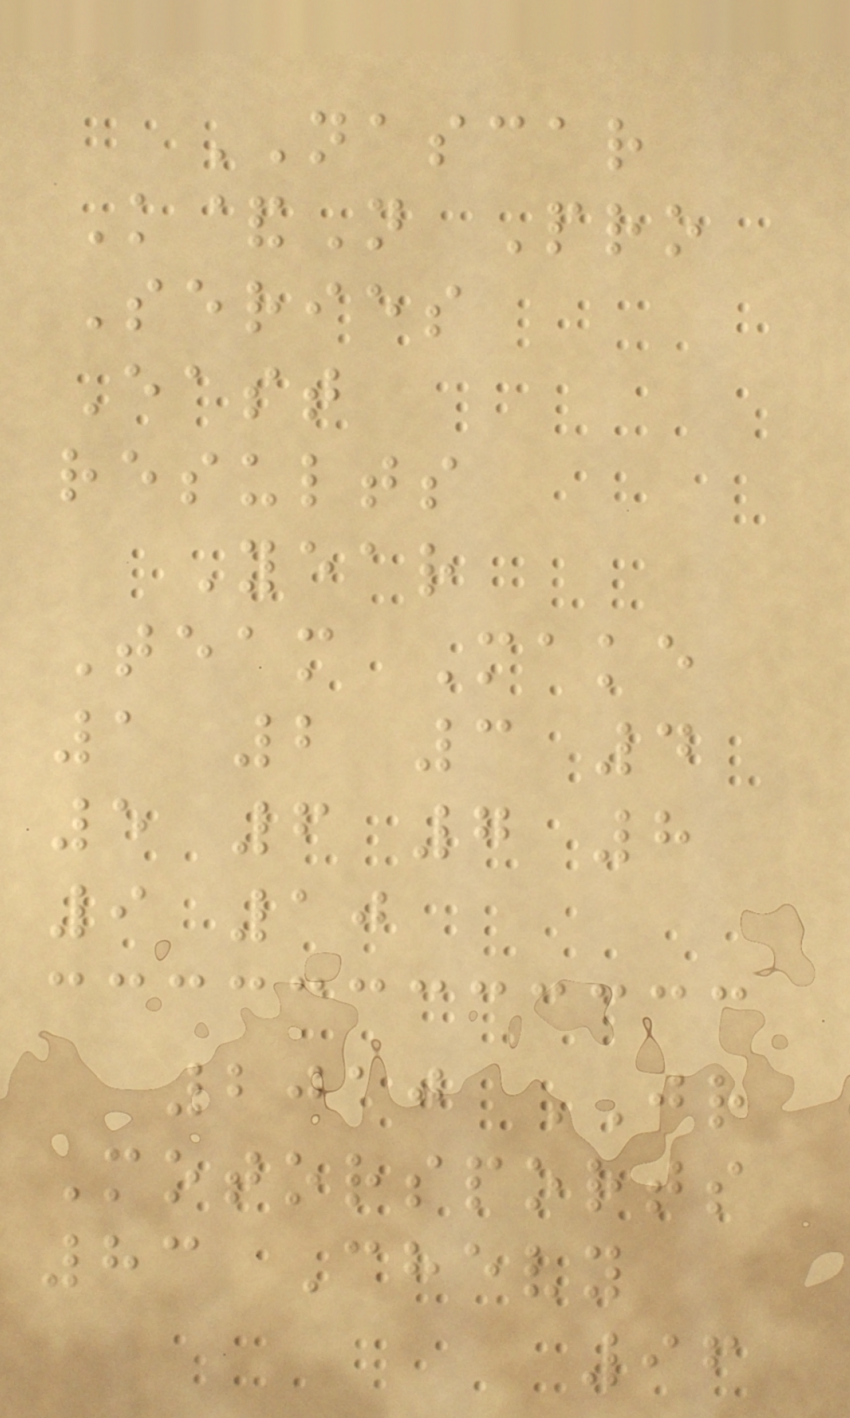NASCAR
K&N Pro
Series
East
results
Year
Team Make
1 2 3 4
5 6 7 8
9 10
2010 JR
Motorsports
83 Chevy
96
